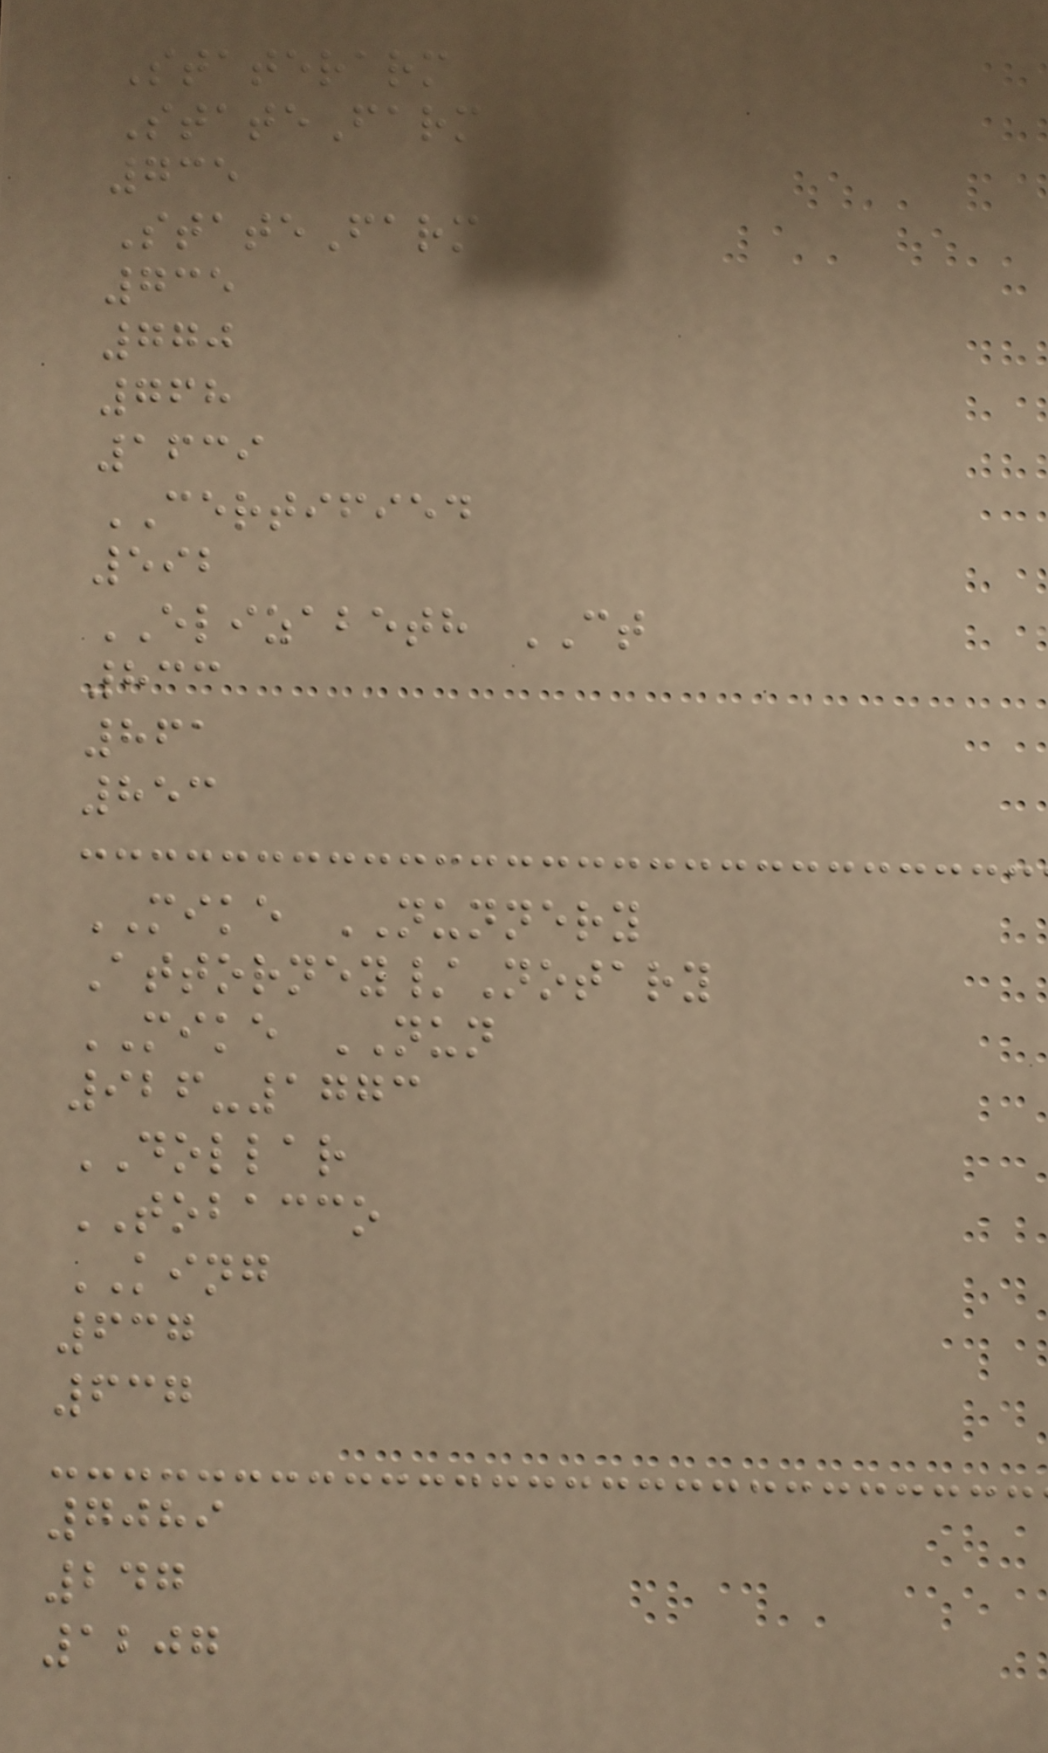Staterarm
StateFarm
735
StateFarm
735
770
768
1639
CERTIFIED
592
ELIZABETH CT
833
861
853
MIKE NUNNERY
Attorney/Notary
MIKE NUN
926-1773
DOLLAR
TOBACCO
KING
637
637
7089
247
1207
